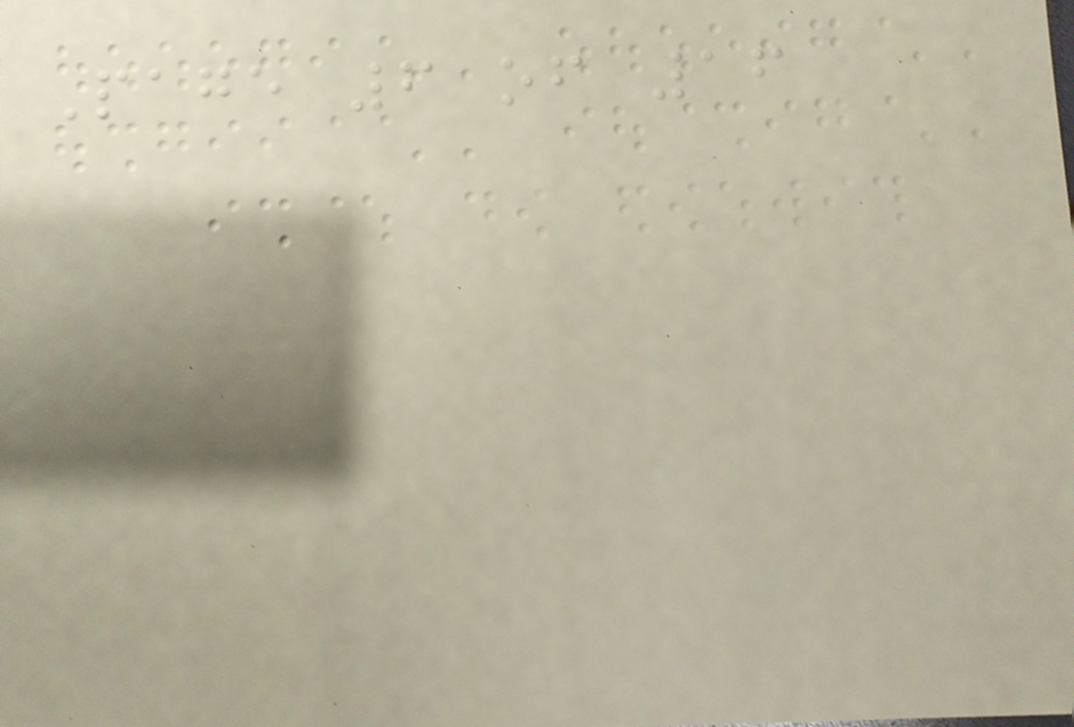Page 6 of 16
